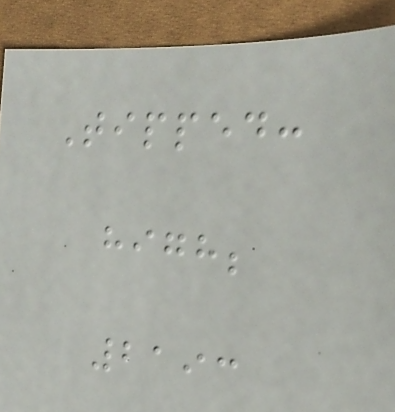Tipped:
high;
2193
